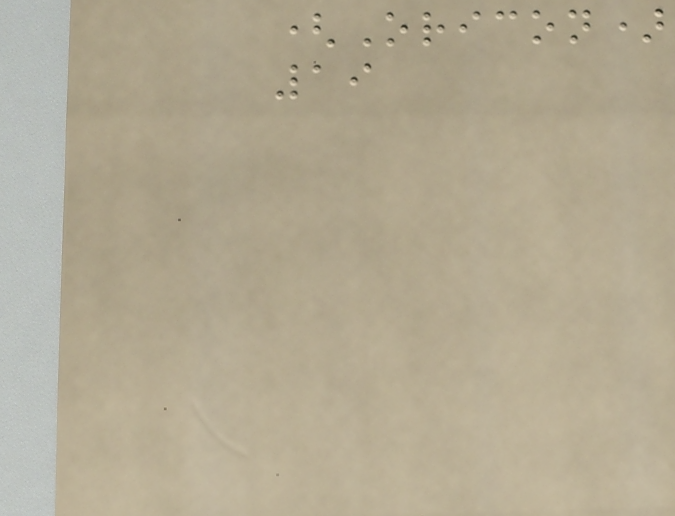(Oricon)
19
